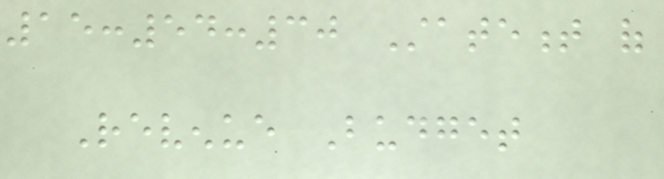15:54:30 Statement of
Revenue Budget
